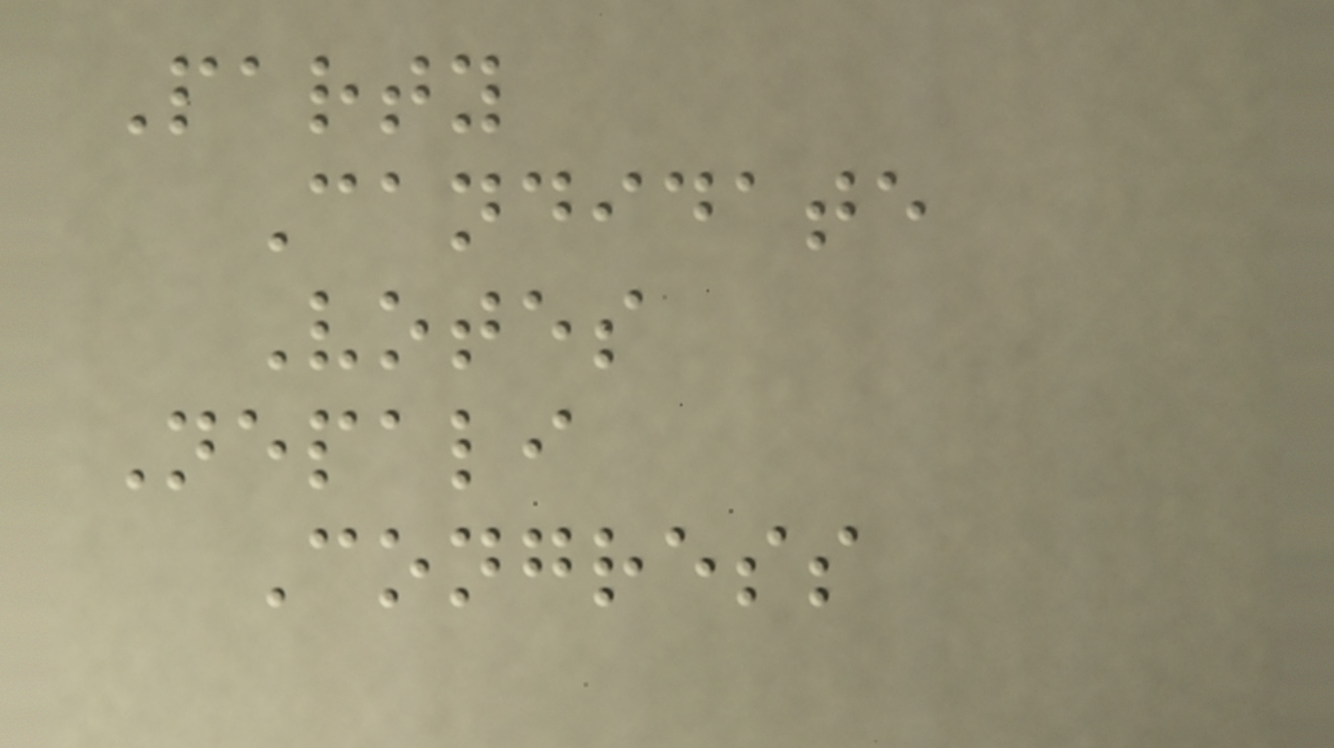Party
Candidate
Votes
Nepali
Congress
